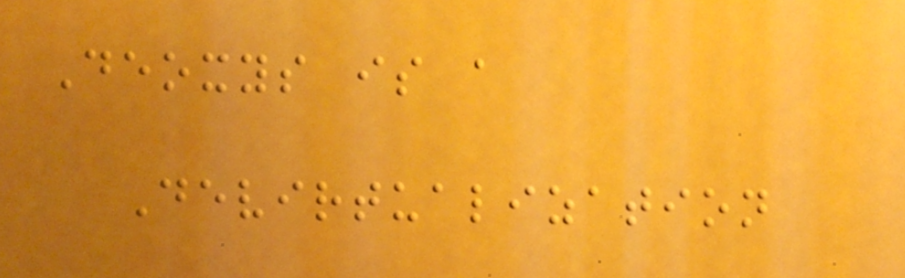Deoxys is a
Devirtualization
